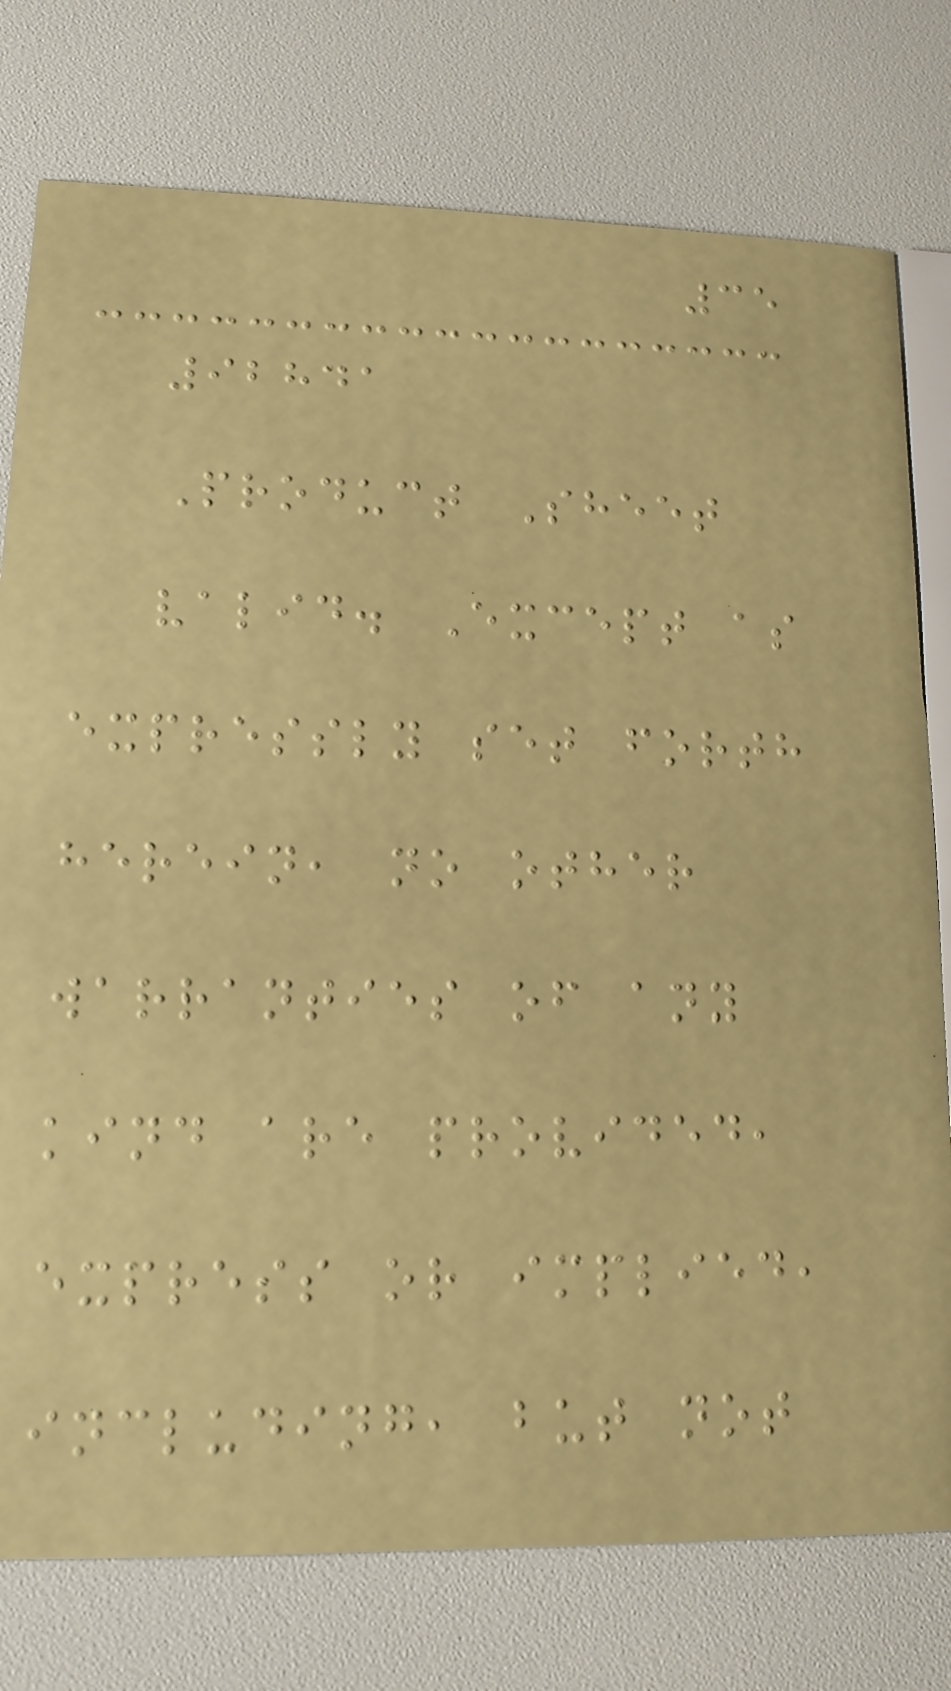35
92841
Product Sheet
valid. Except as
expressly set forth
herein, no other
warranties of any
kind are provided,
express or implied,
including, but not
